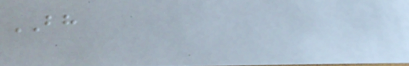BH
